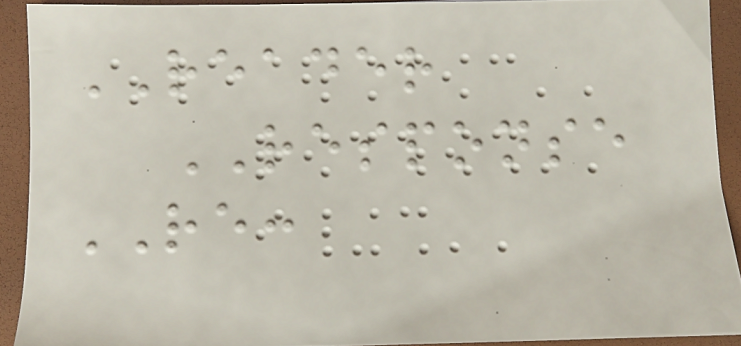READER
RESPONSE
RE:
